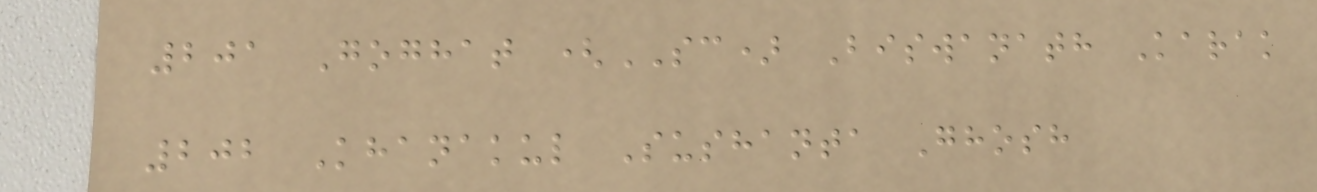201 Goghat (SC) Biswanath Karak
202 Khanakul Sushanta Ghosh
